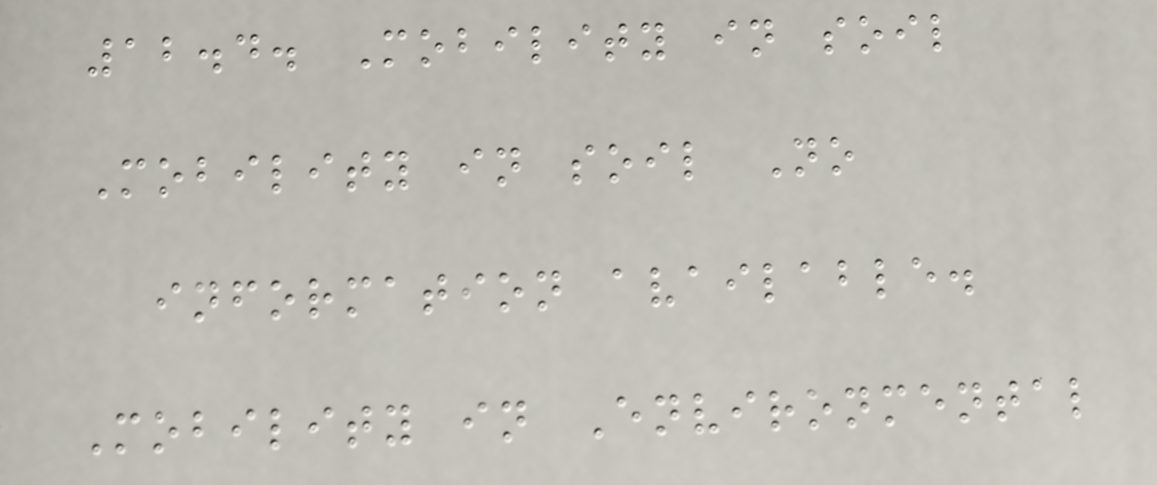12.4. Mobility in soil
Mobility in soil No
information available.
Mobility in Environmental
